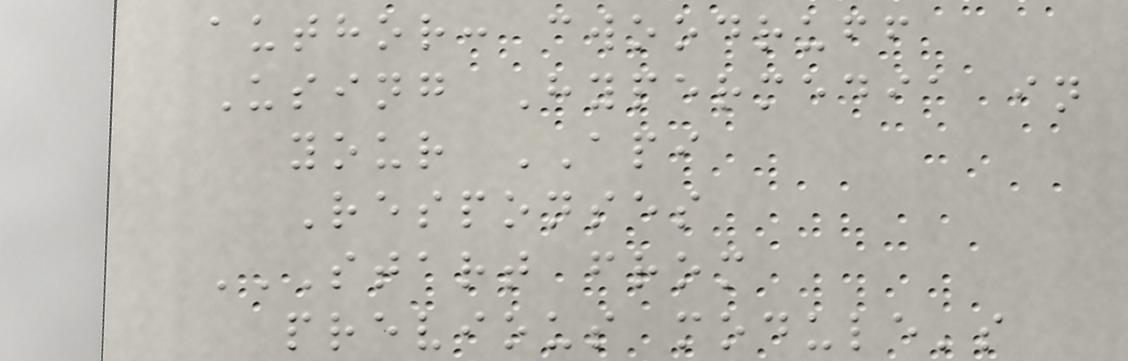author: cwoodruff
Using Hypermedia in
your API
Responses
START FROM
PREVIOUS MODULE'S
